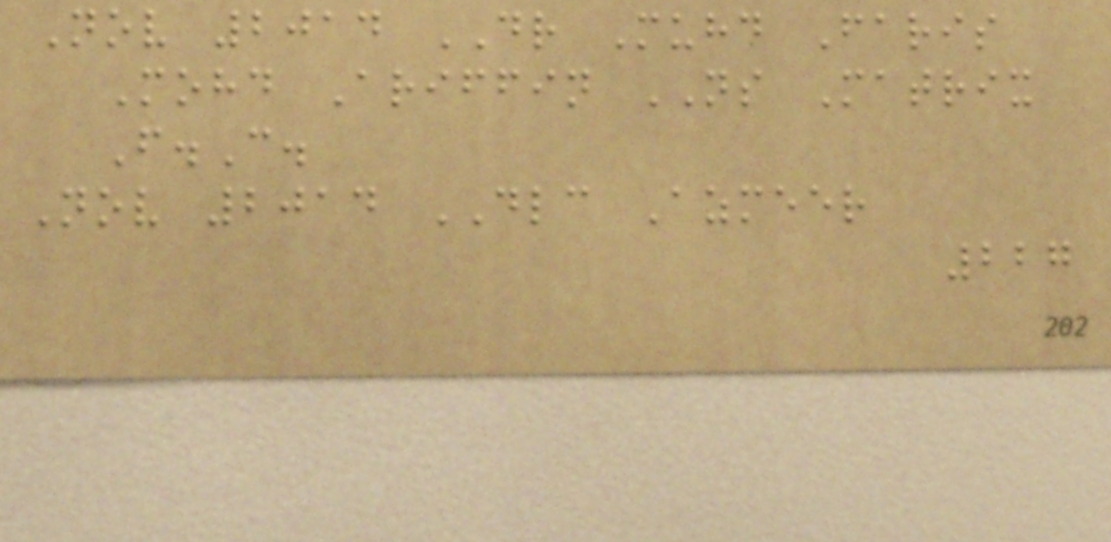Nov 2014 DR Muhd Faris
Mohd Ariffin NS Matrix
F.C.
Nov 2014 DLC Azmeer
227
